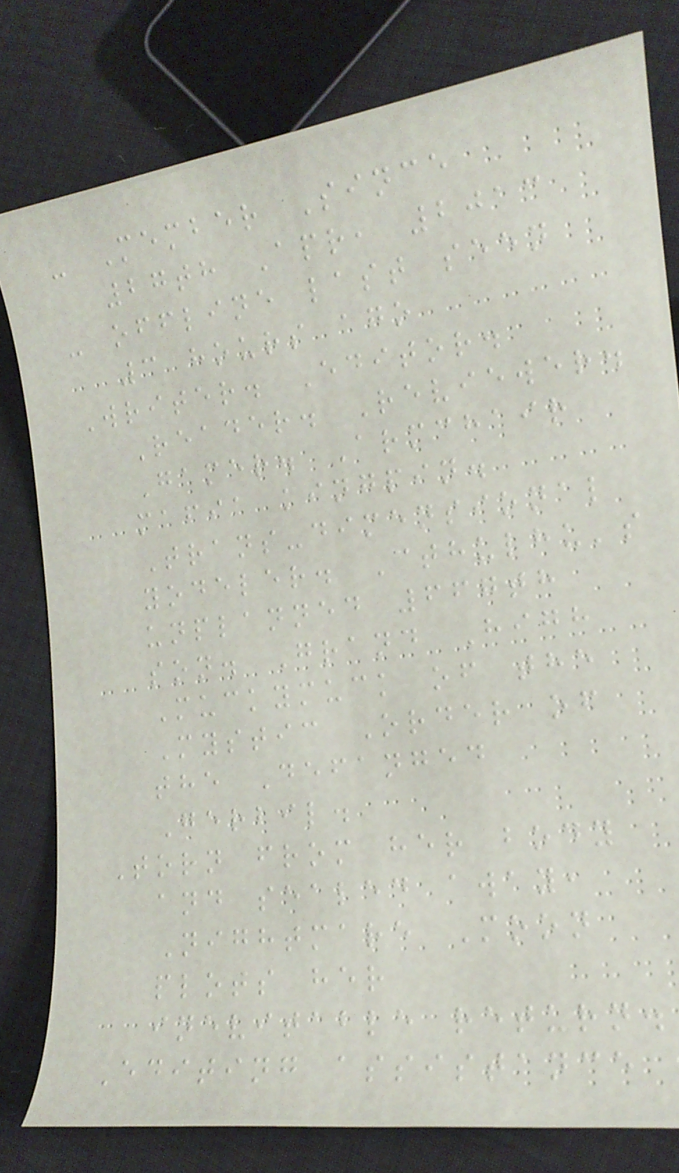- Member Since
27th Apr, 2013
- offline last seen
3 hours ago
Writer. Editor.
Reader. Reviewer.
Gamer. Armchair
mafia kingpin.
Trans-dimensional
yodeler. Cthulhu's
unplanned 667th
son. Grand High
Muckymuck of the
Mystic Order of
the Defanged
Gerbil.
Torn from her body
and sealed away,
Nightmare Moon
plots her
inevitable return.
Editing assistance
